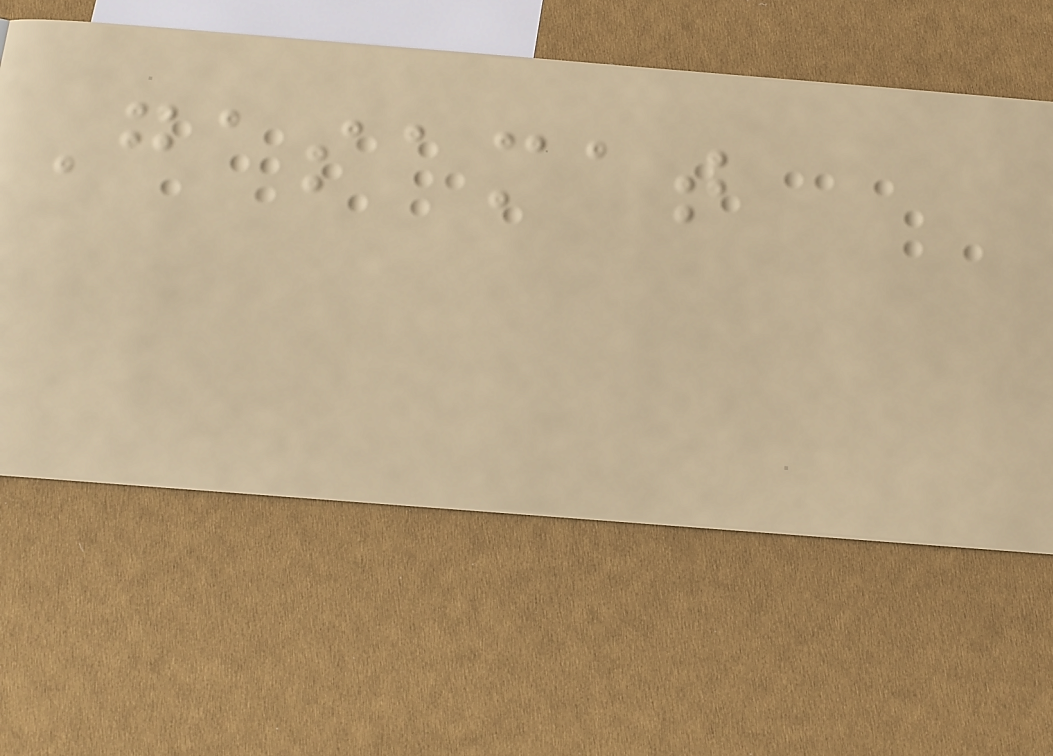Gasamat
